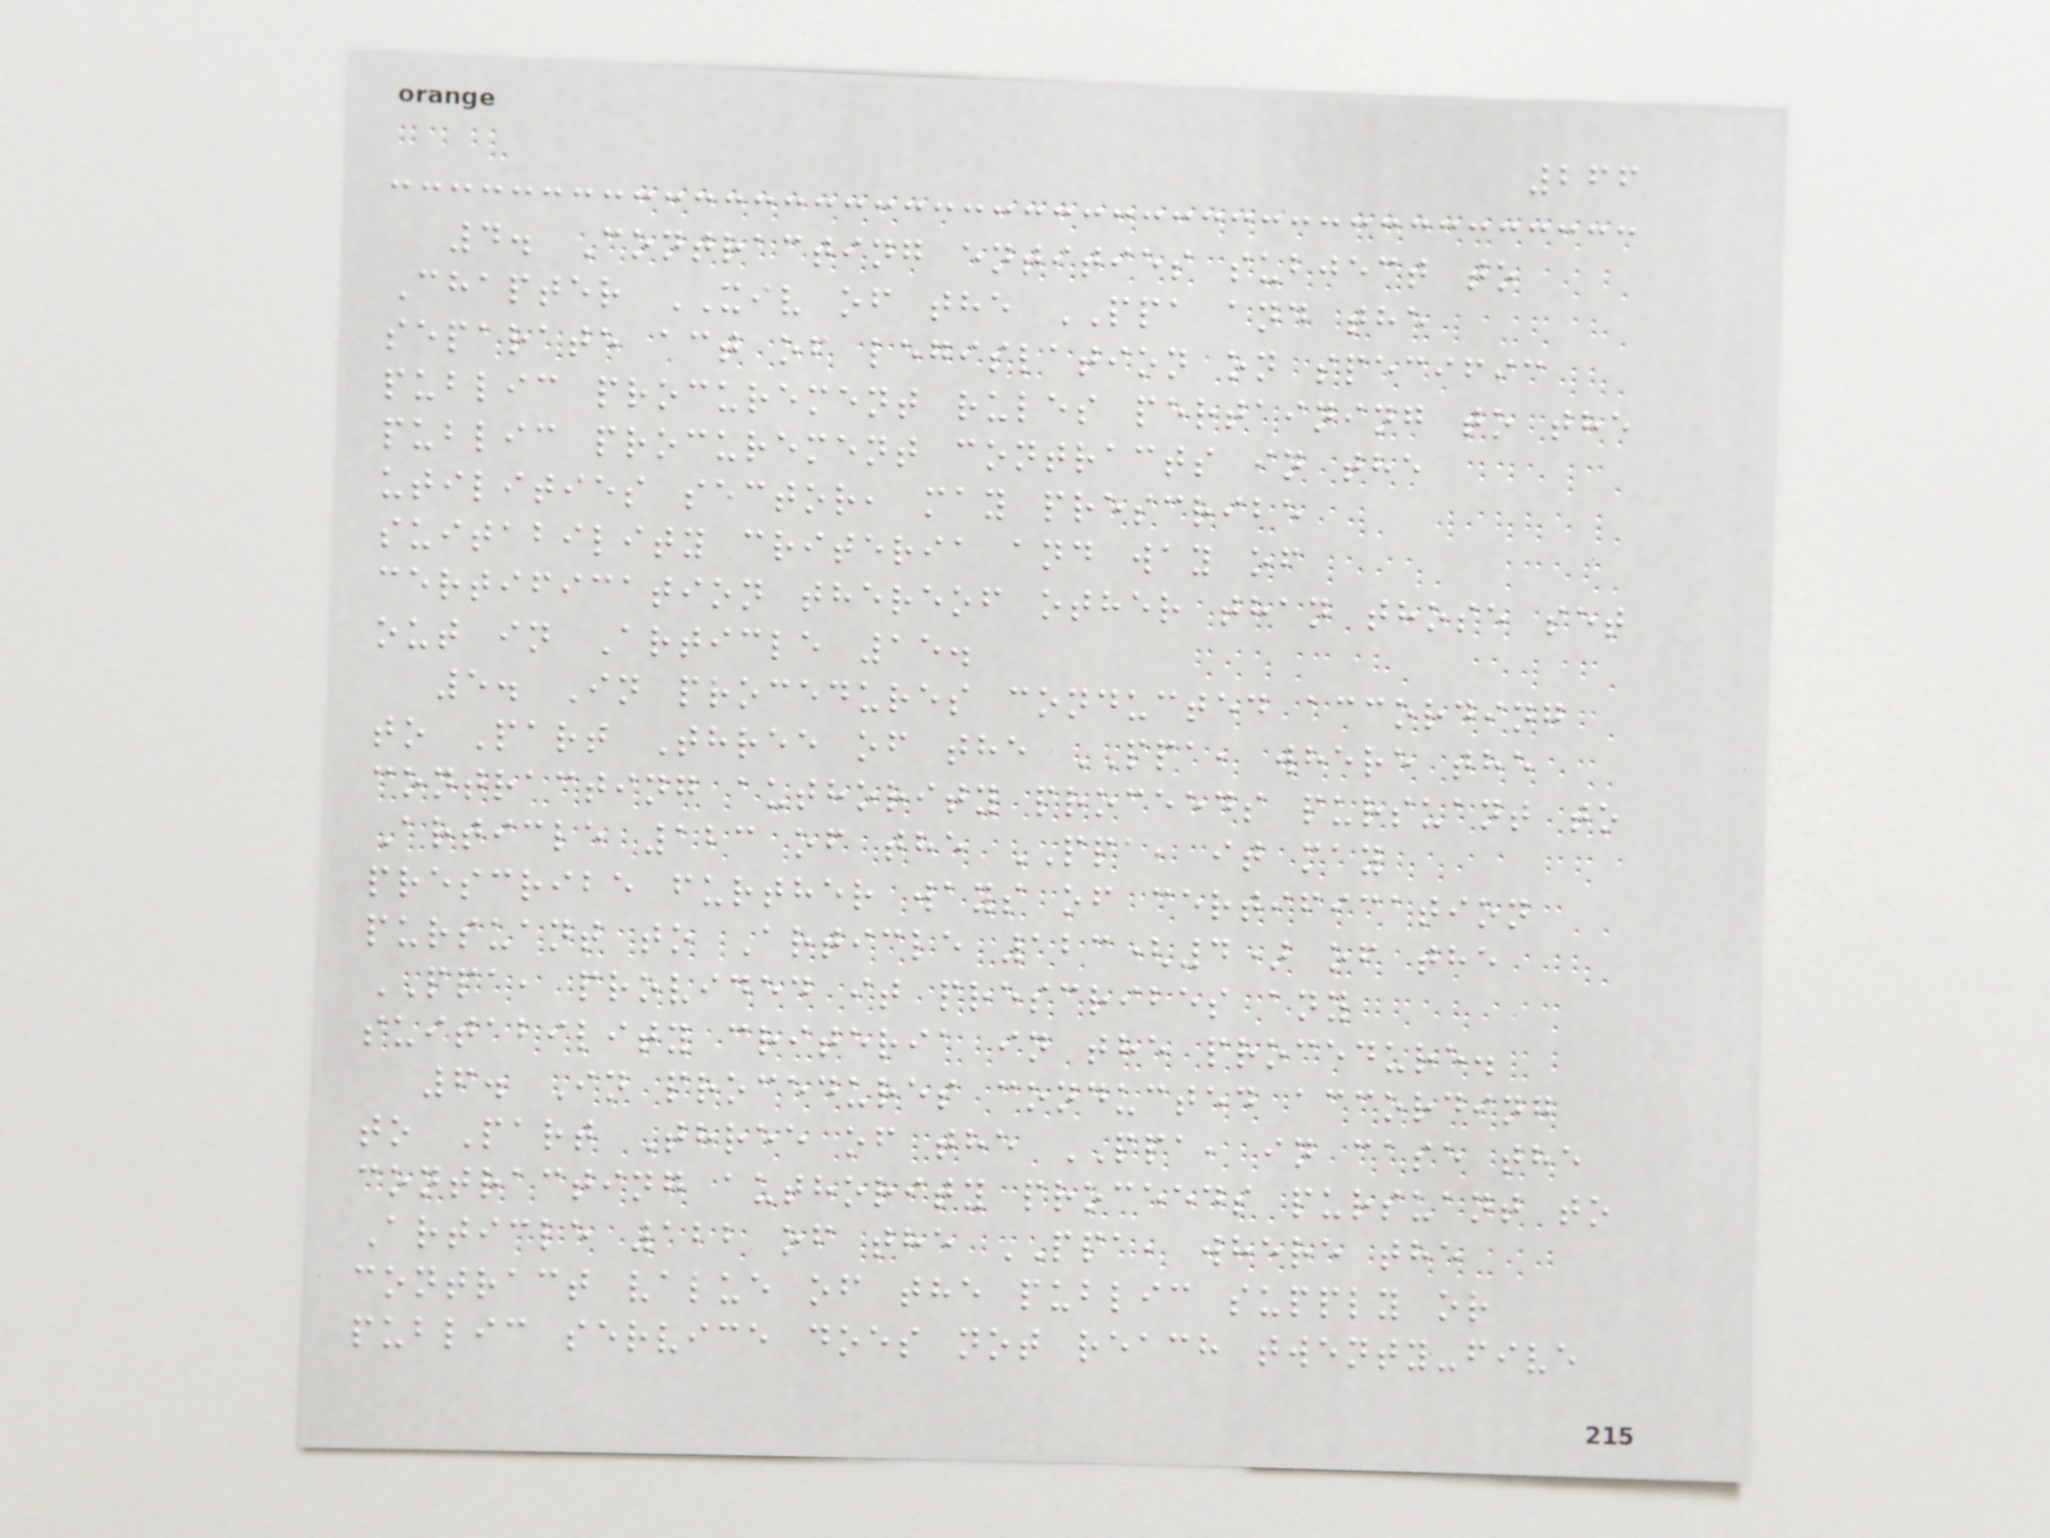266
4. Contracting entities subject to
Chapter XIV of the PPA and the
separate act of legislation on specific
public procurement rules pertaining to the
public procurement contracts in the
utilities sector, may prescribe
suitability criteria and way of
certification thereof other than those set
out in Article 15.
5. In procedures conducted according
to Part Three of the PPA, where the
contracting authority proceeds pursuant to
Article 123 of the PPA, it may
prescribe further ways of certification
pursuant to Article 123(4) of the
PPA, provided it prescribes any
suitability criteria in the procedure.
6. In procedures conducted according
to Part Three of the PPA, in case the
contracting authority proceeds pursuant to
Article 122 of the PPA, where the
contract value of the public supply or
public service does not reach twenty-five
